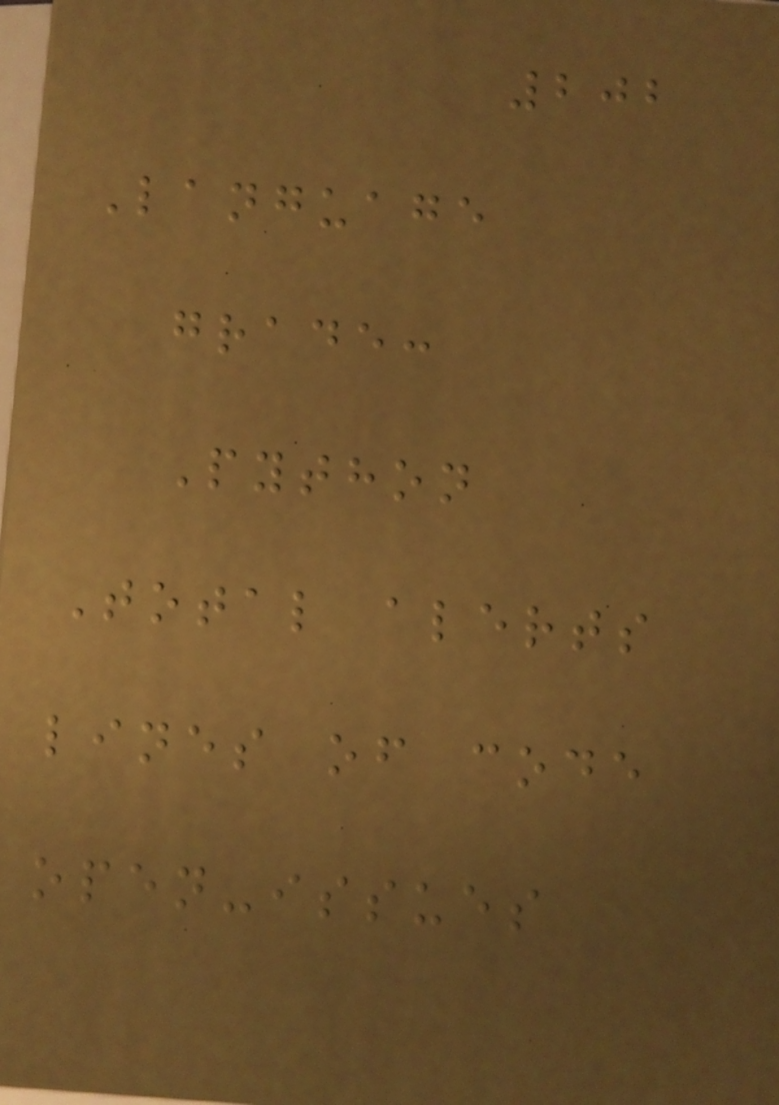202
Language
grade:
Python
Total alerts
lines of code
open-issues
